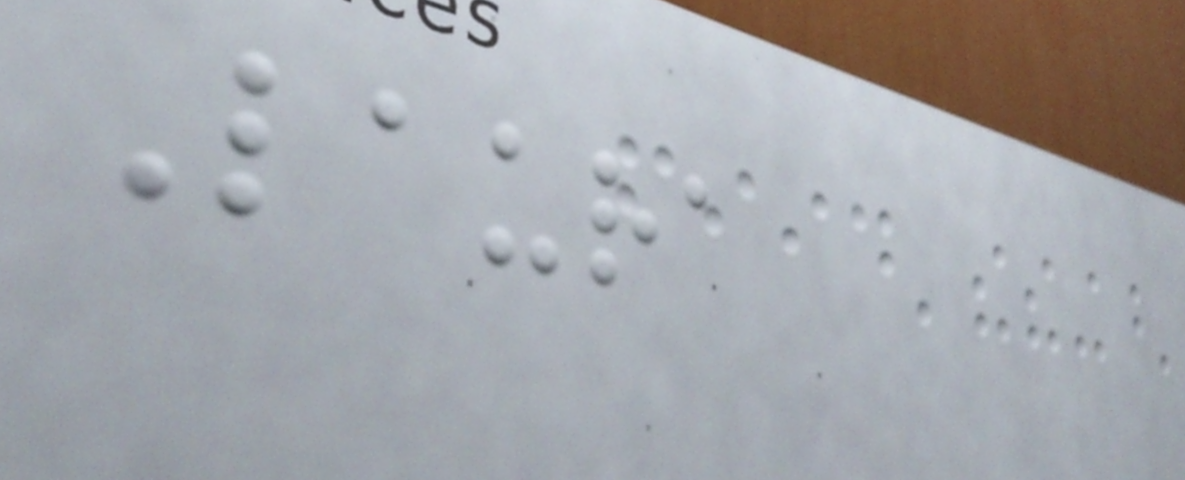Laura
